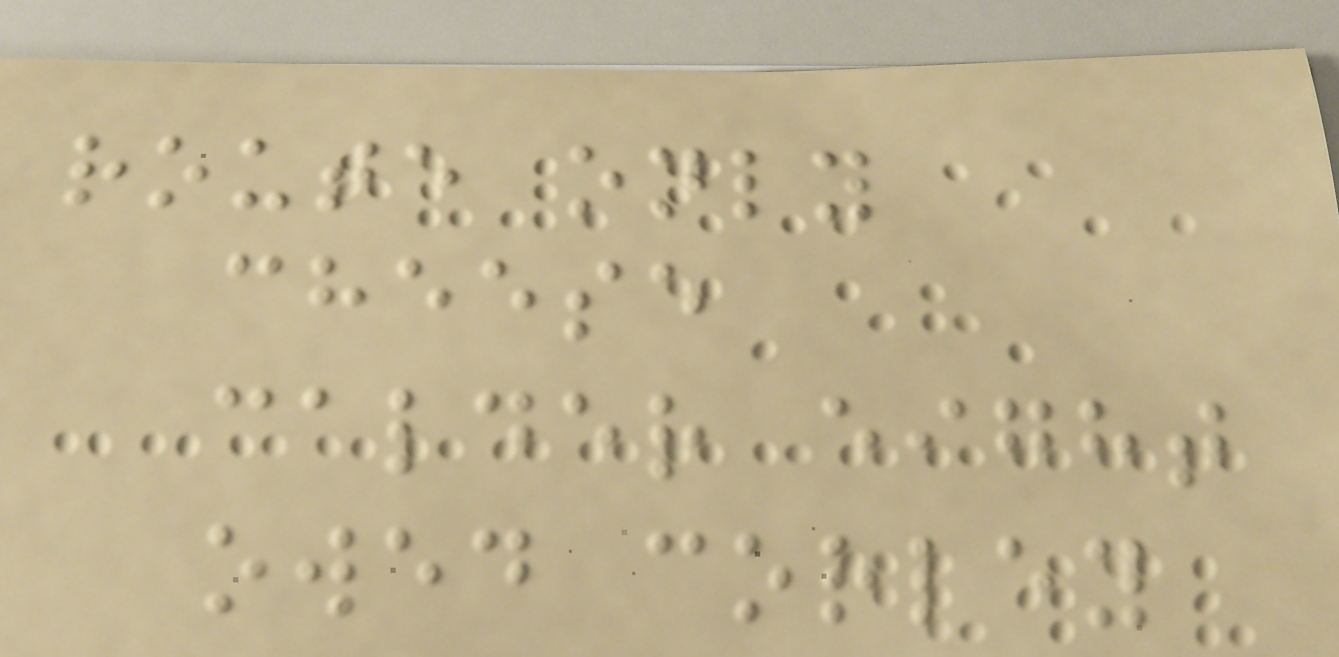route only
cheese
calder eight
owed corley
